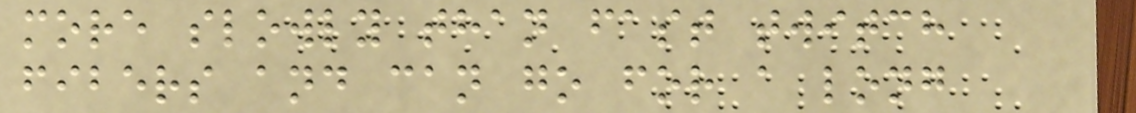more slowly than fast twitch
fibers and can go for a long
